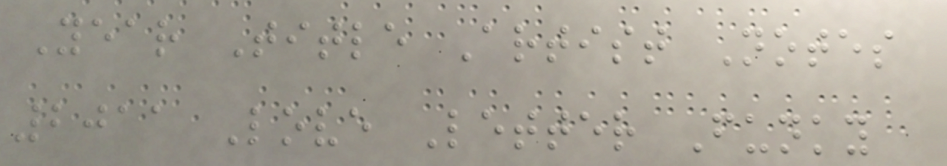Year Title Artist Notes
2011 Love Letter Funky
